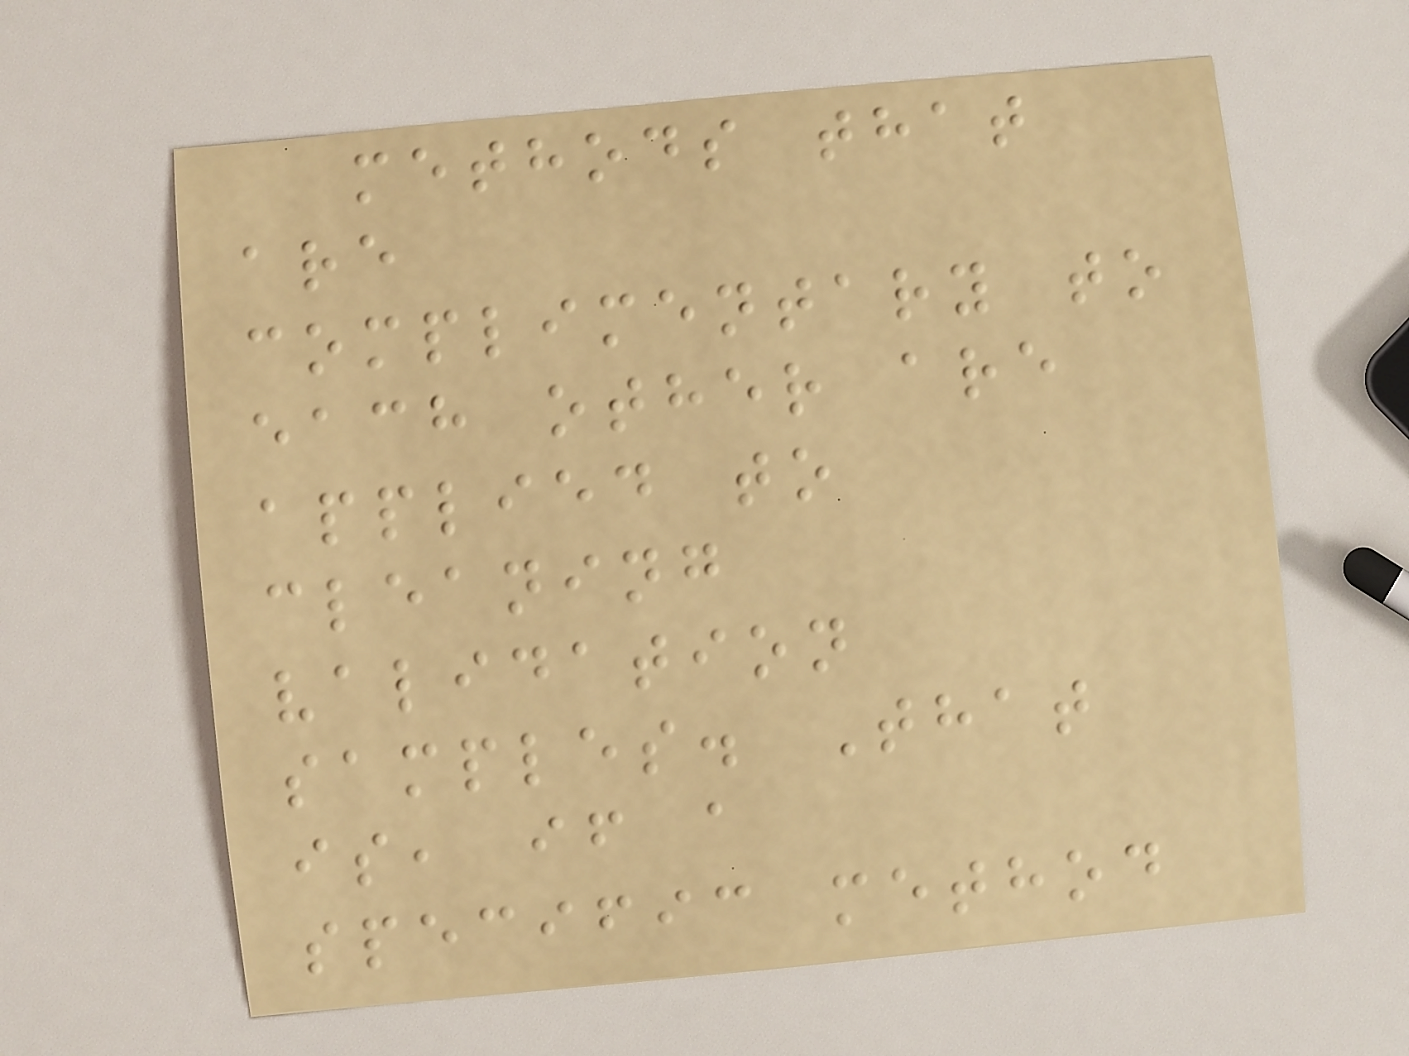methods that
are
complimentary to
each other are
applied to
cleaning
validation
samples. That
is, if a
specific method
